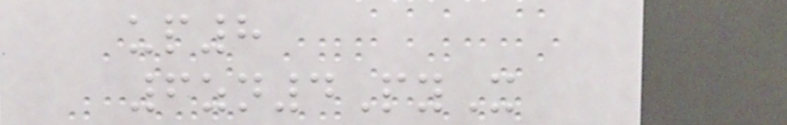up8
6zn4PyX
